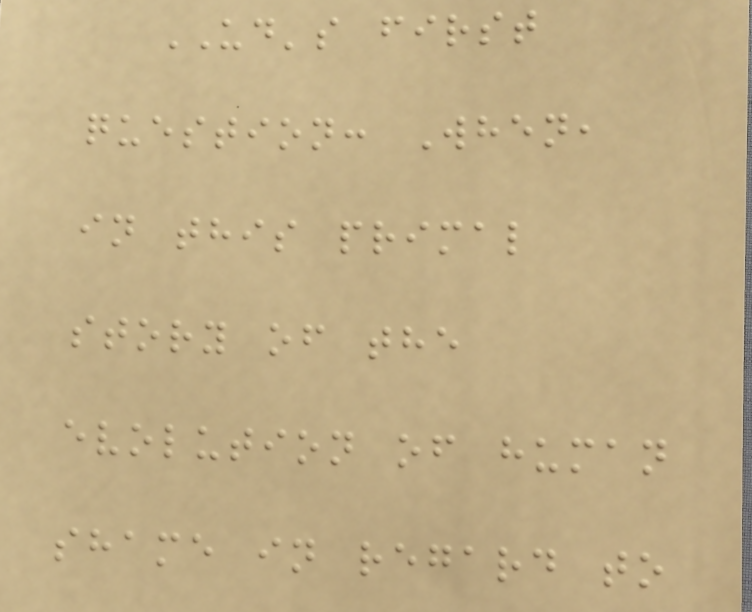UD's first
question: When,
in this primal
story of the
evolution of human
shame in regard to
